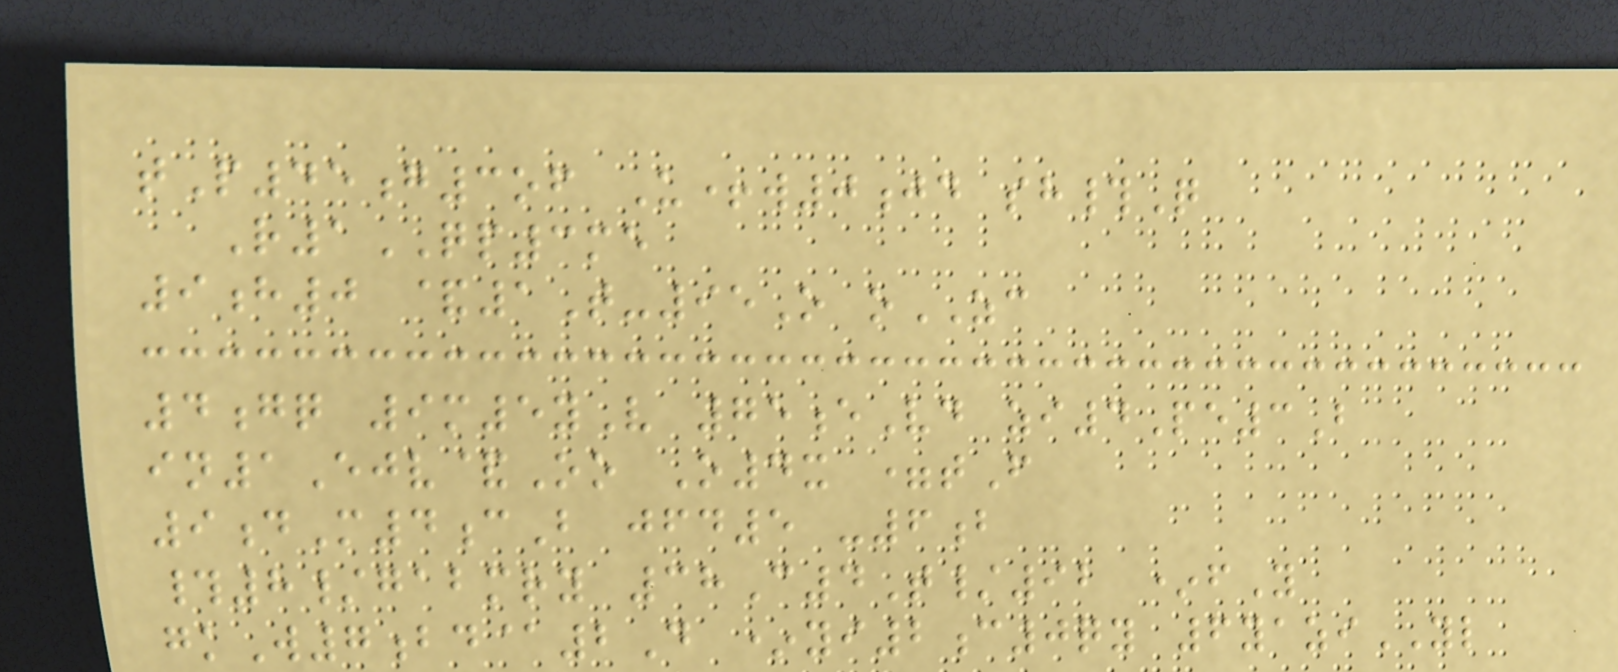tP45g3of U+w0jd sh#Q
R1QP3me
9h0 &1T-95O oZC
4gq 9m5yV 75eVd zi4Pe3B
in1Ejv&Oo O4x =tF
9dM4cB jfd5 -6b
#8/gabmry 38C4T/92 *fY
gkW7bd@2D *yi2c0qy 6yaziYL
